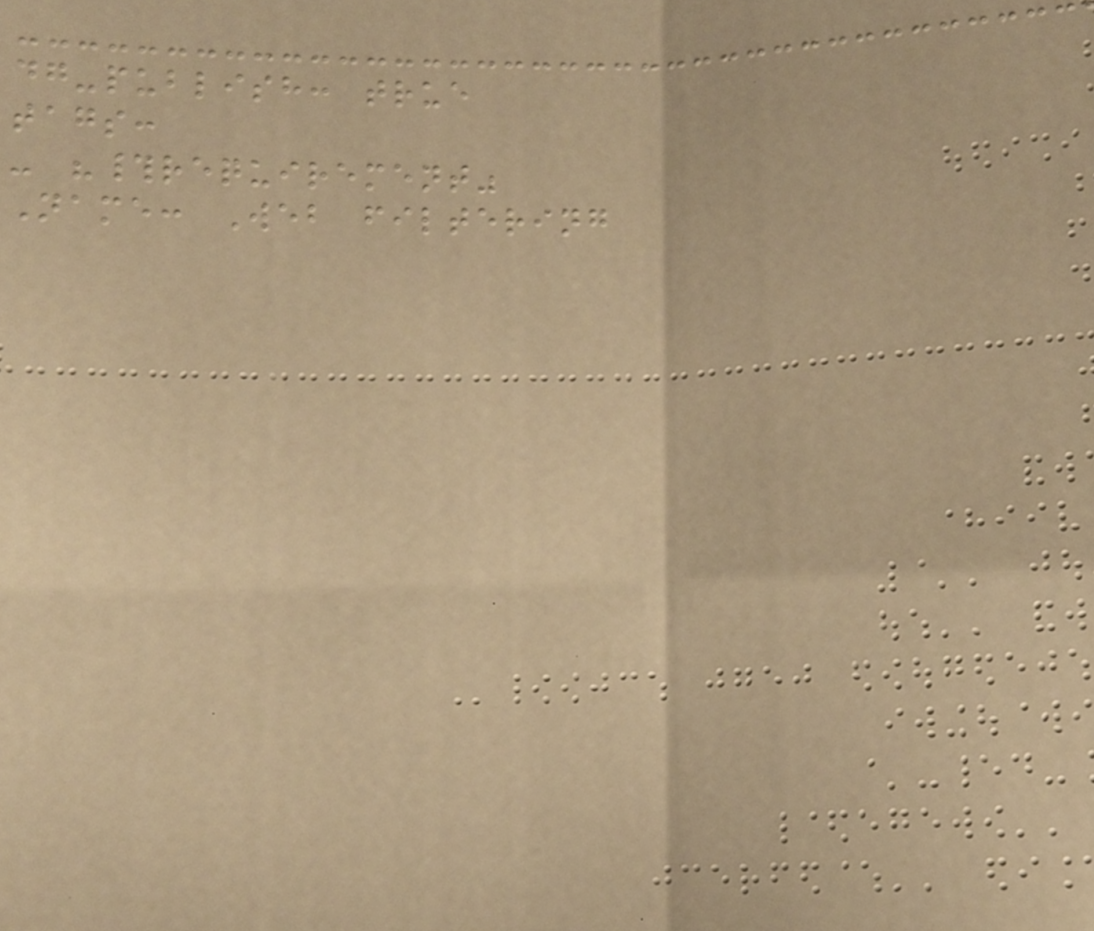dg-publish: true
tags:
- "#requirement"
Name: Web filtering
